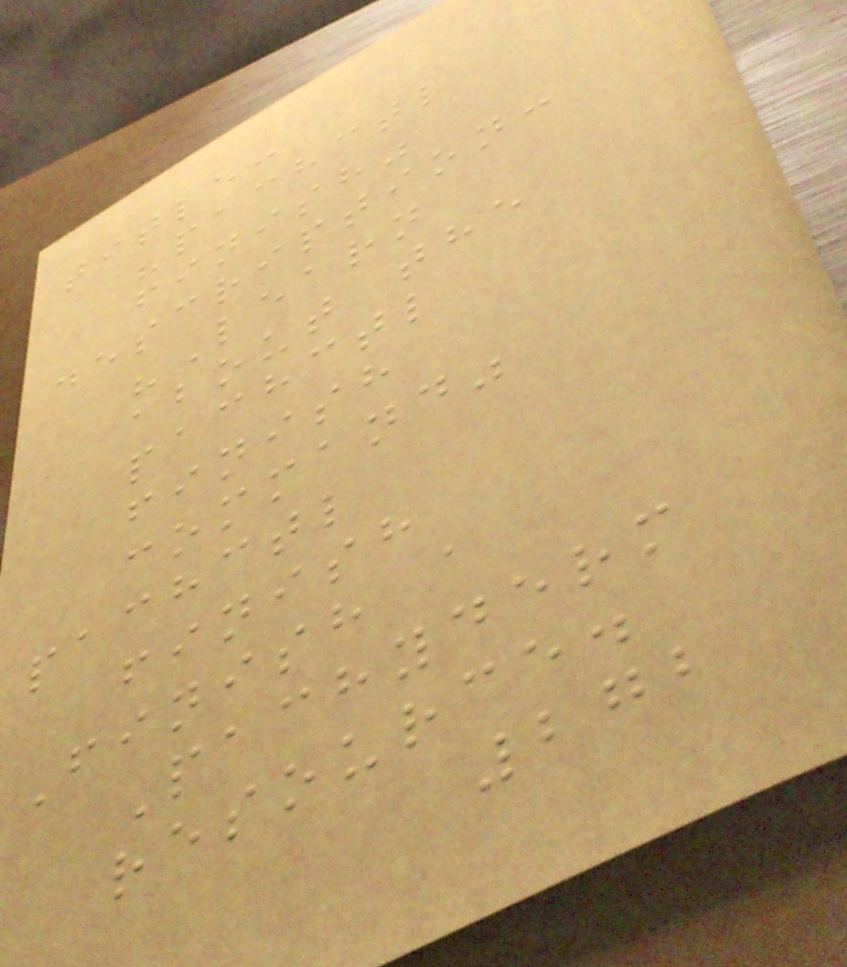title:
"pachctl
finish"
description:
"Learn
about the
pachctl
finish
command"
pachctl
finish
Finish a
Pachyderm
resource.
272
